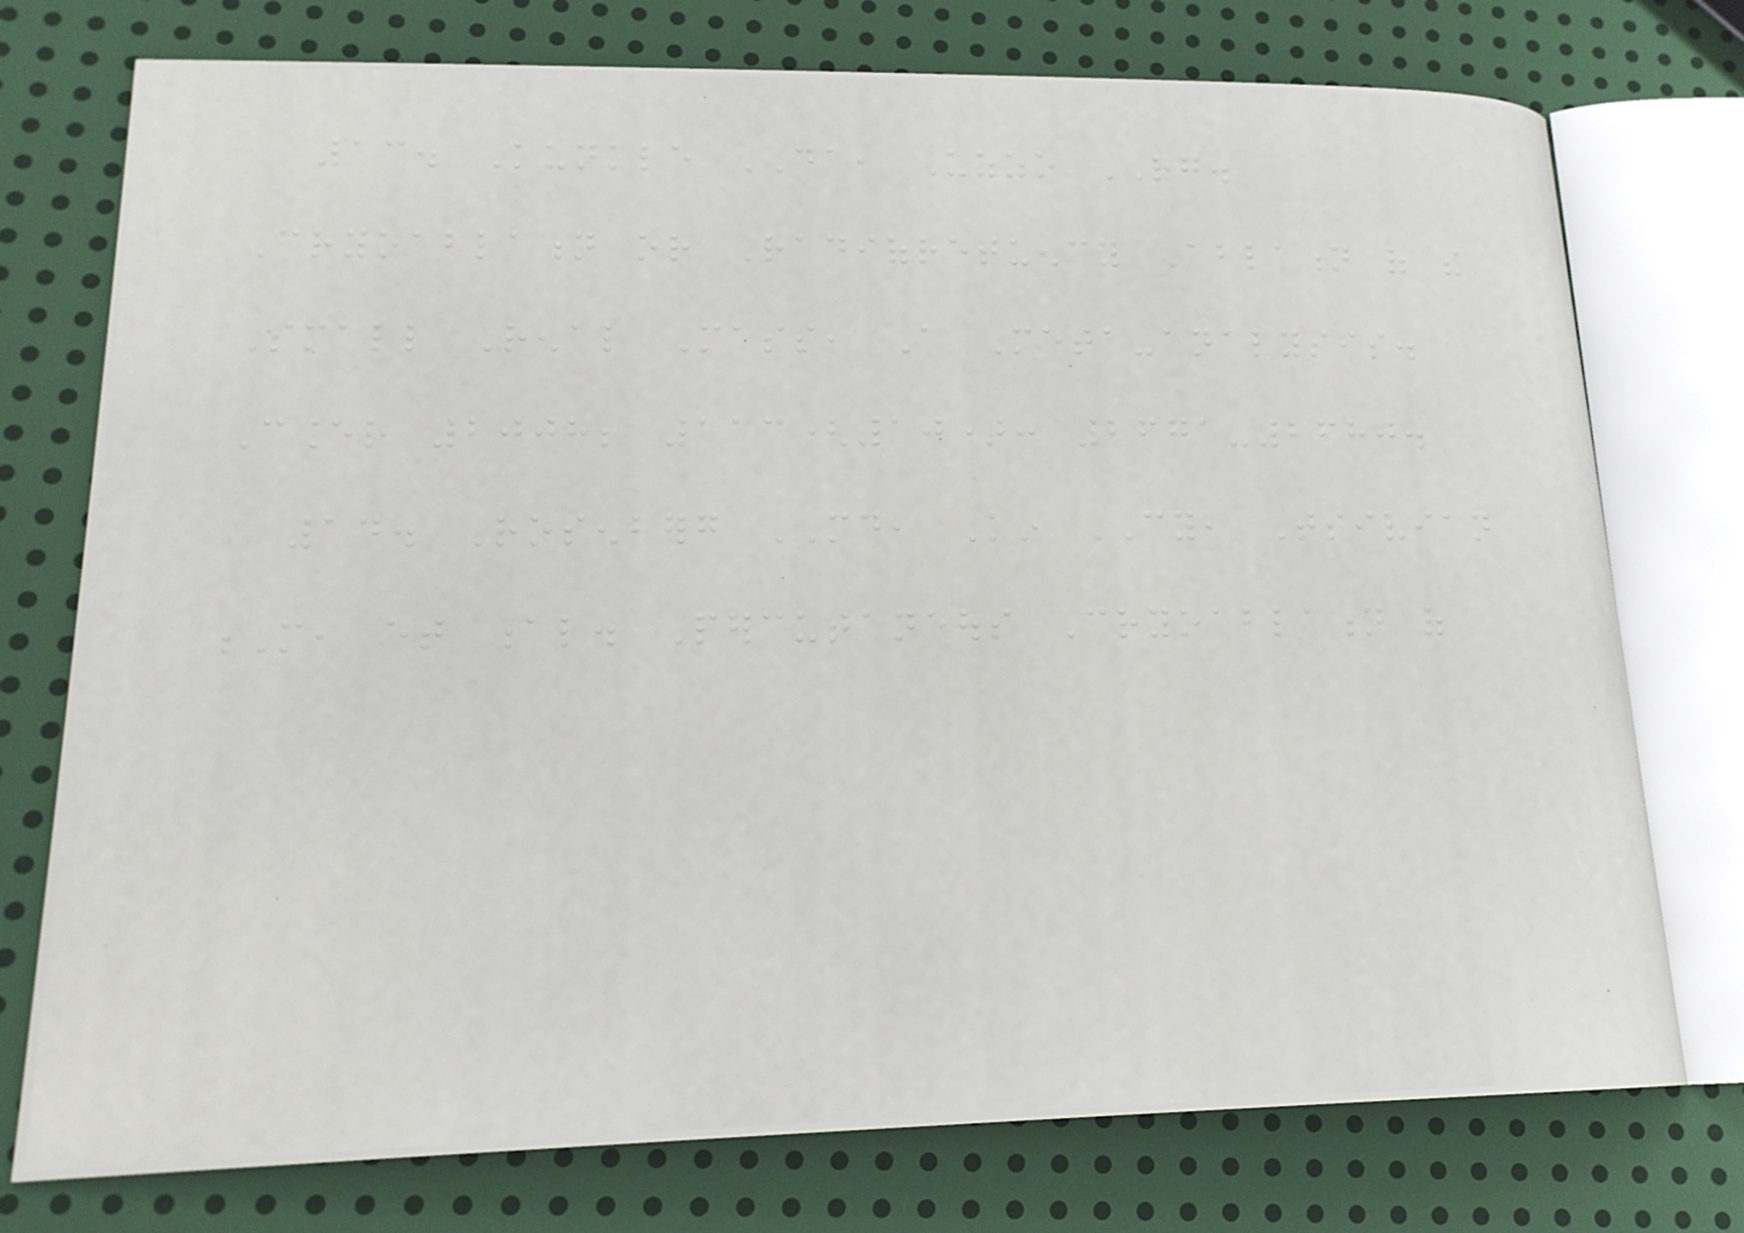13. Kunkle DA, Uzzo RG.
Cryoablation or Radiofrequency Ablation of the
Small Renal Mass, A Meta-analysis.
Cancer 2008; 113(10): 2671-2680.
14. Rosenberg MD, Kin CY, Tsivian
M, et al. Percutaneous Cryoablation of
